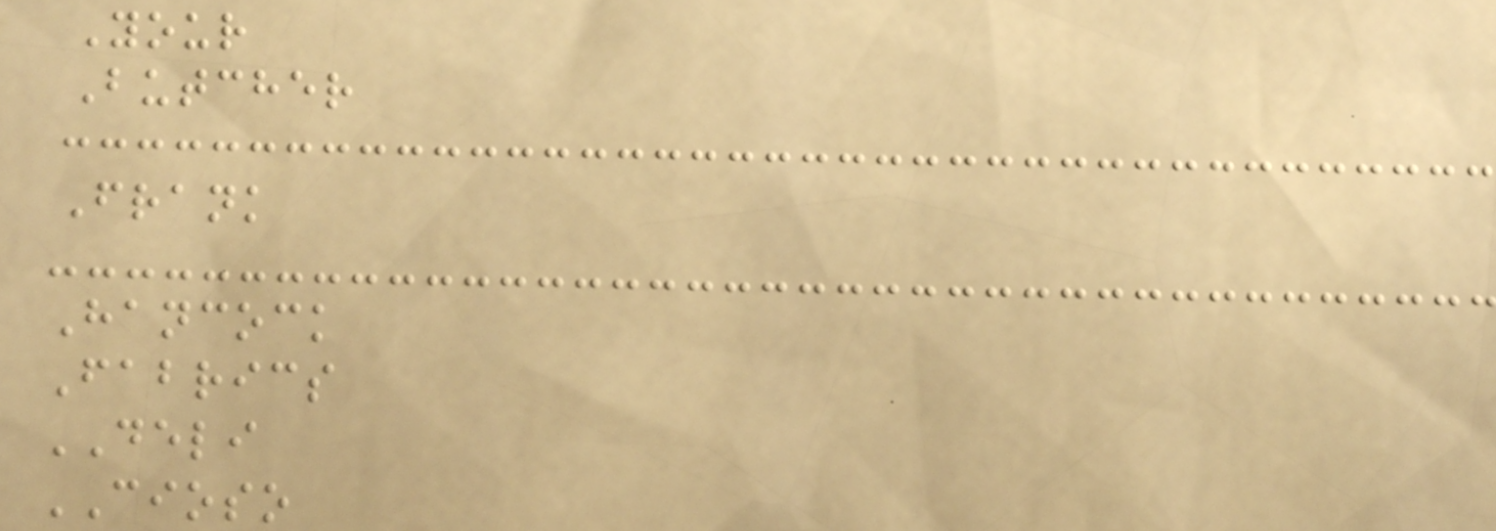Your
Butcher
Frank
Hancock
Fabrics
DELI
CIOSO
